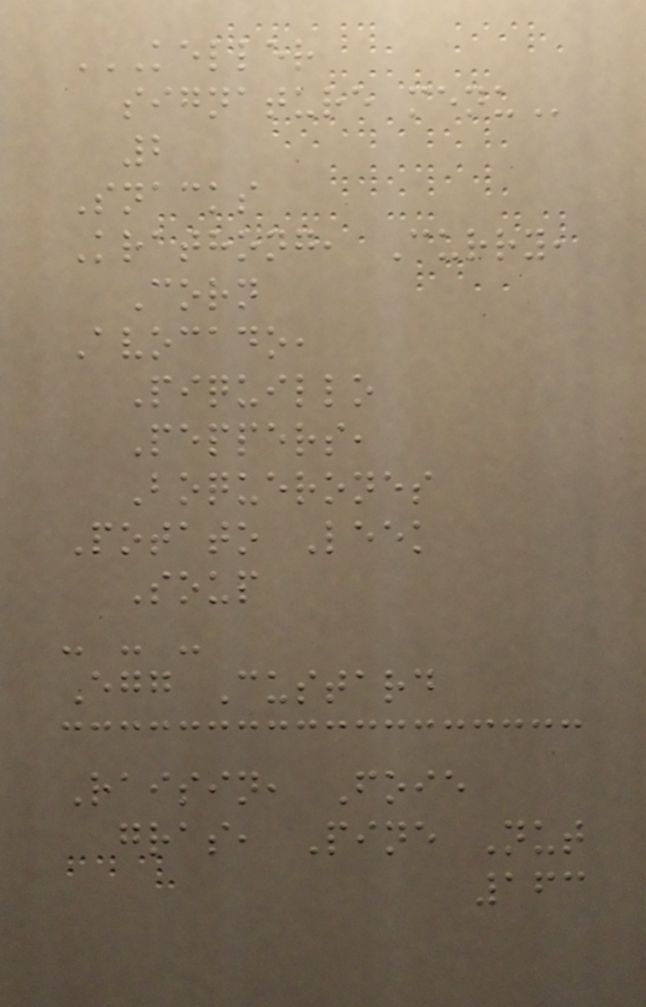KELLER
SIGNATURE MENU
2
Snacks
Krathong, Curry,
Corn
Avocado,
Piquillo
Peppers,
Boquerones
Potato Leek
Soup
- - -
Egg Custard
Raisin, Foie
gras, Pine Nut
163
